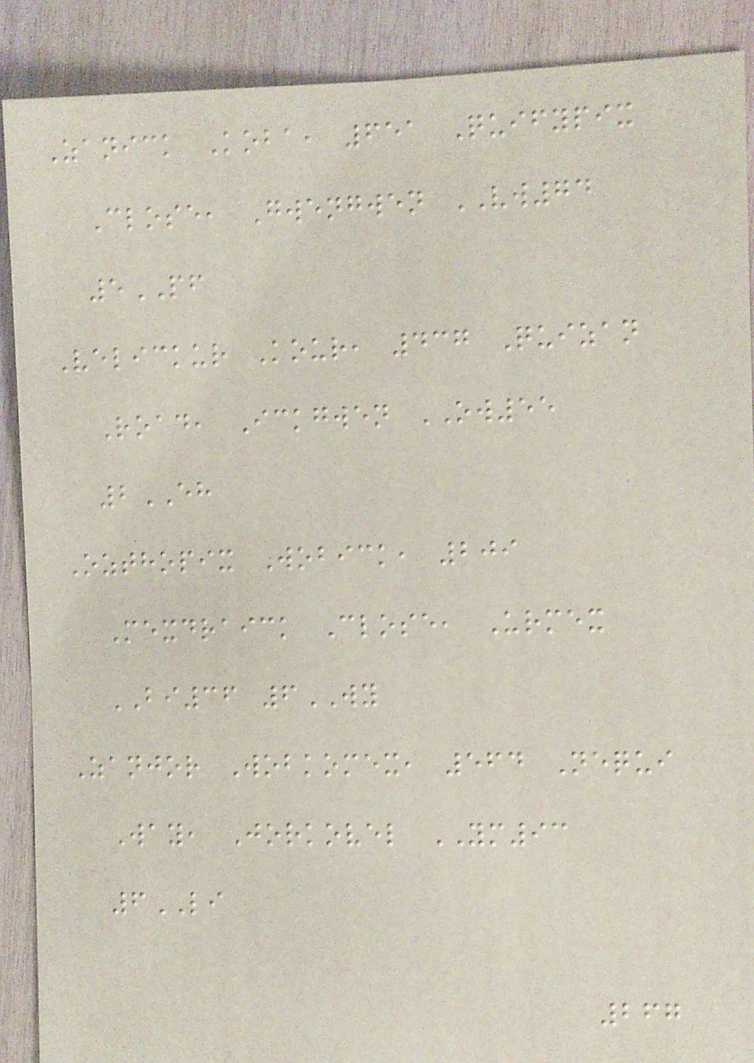Zanick Koba, 651 Quifypix
Close, Gwengwen VW74
5PF
Velickur Kour, 437 Quizan
Road, Ickgwen OW55
2EH
Ozthopix Wobick, 209
Mexdraick Close, Urmex
BI36 6WY
Zanjor Wobkomex, 564 Nequi
Way, Jorkovel YM93
6LI
267
